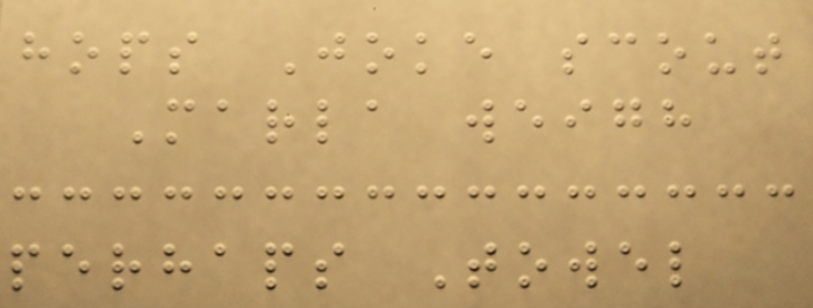hops Joke scout
Marla weigh
perhaps Towel
